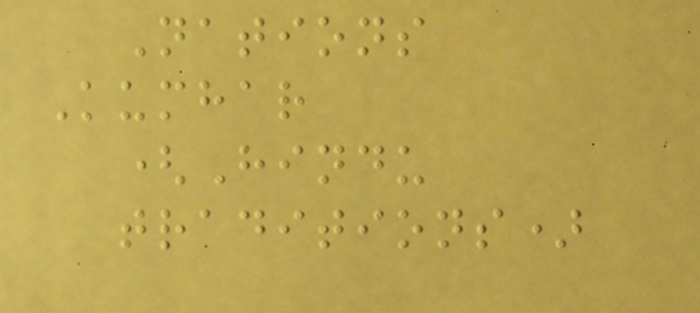Nations
Kumhar
(Hindu
traditions)
